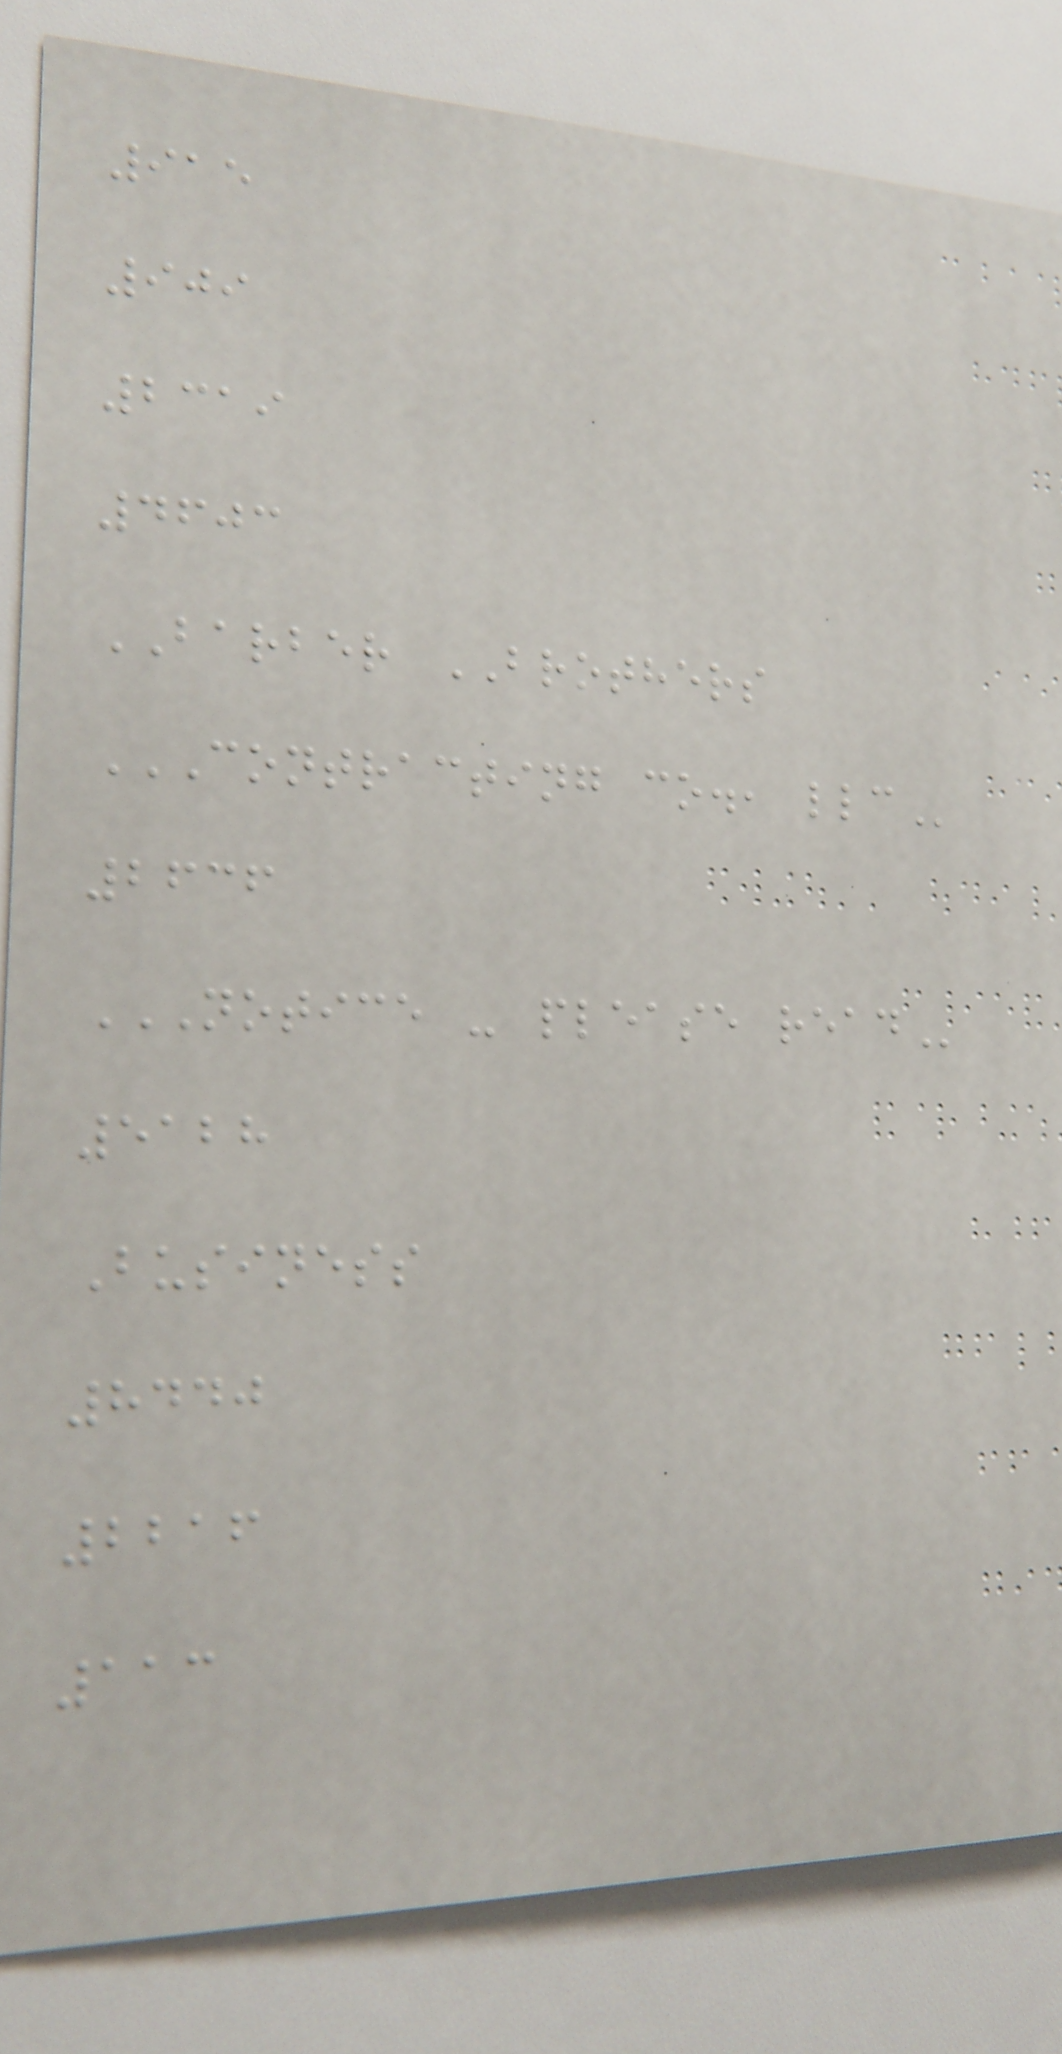915
909
2319
4603
BARBER BROTHERS
CONTRACTING CO., LLC
2636
NOTICE - PLEASE READ
5128
Business
8440
2216
113
